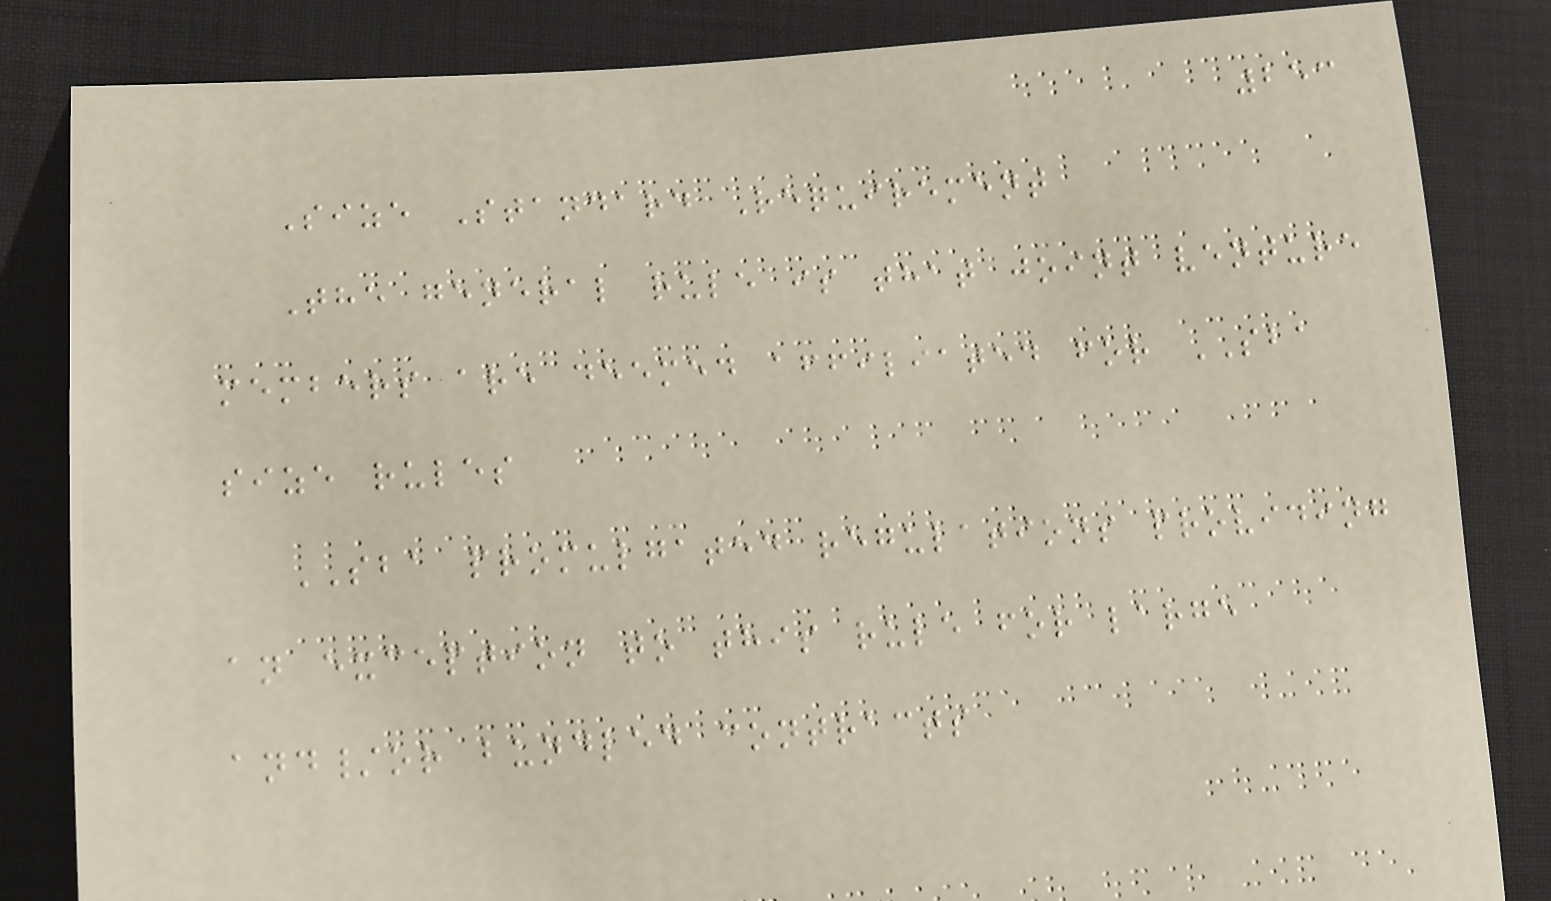253
Size Standard Requirement
The general rule is that joint venture
members are deemed affiliated for SBA
size rules
SBA promulgated regulations providing
an exception to this rule for large
and/or bundled contracts
